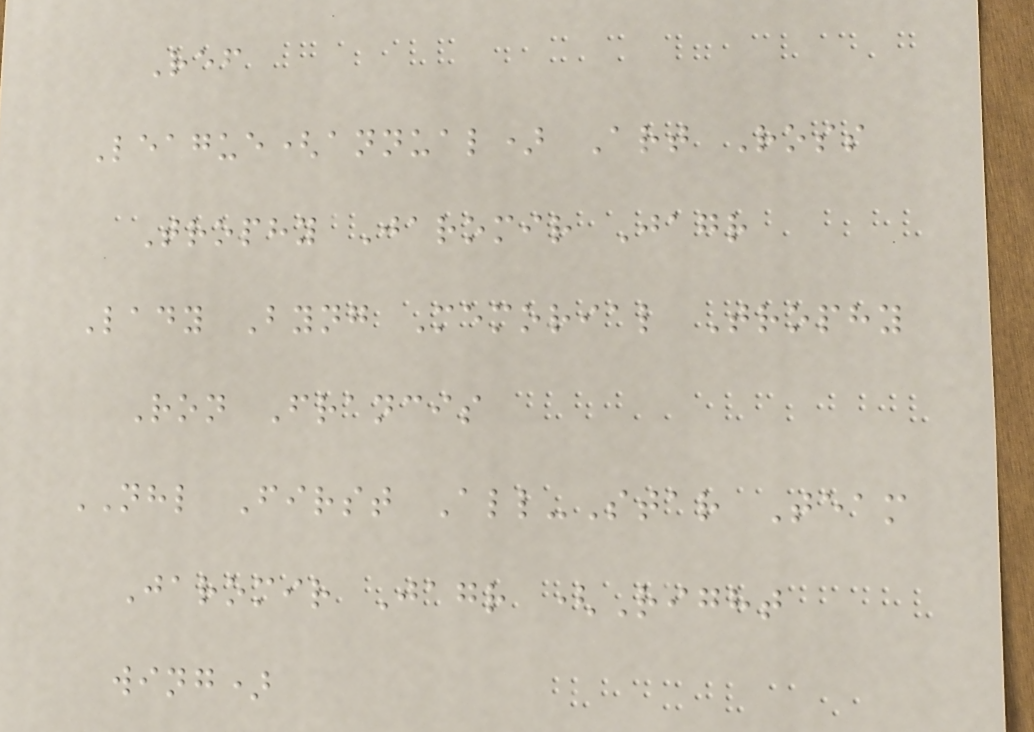Ref
League(annual) Art Ross
Trophy Jaromir Jagr
Lady Byng Memorial Trophy
Ron Francis
NHL First All-Star Team
Jaromir Jagr (Right
wing)
